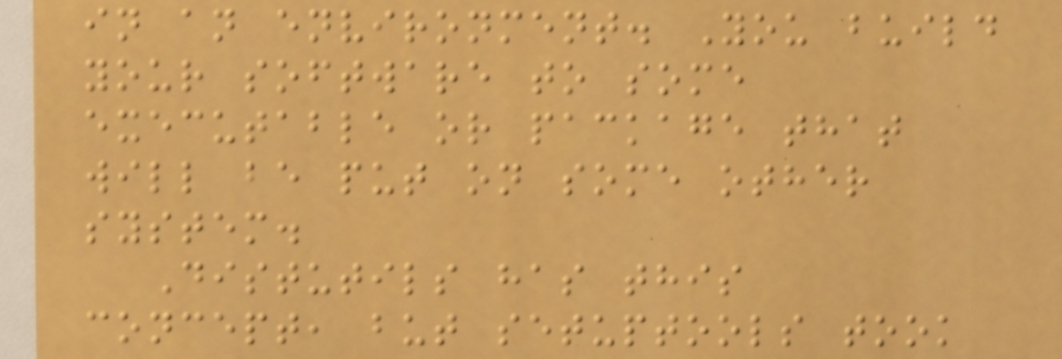in an environment. You build
your software to some
executable or package that
will be put on some other
system.
Distutils has this
concept, but setuptools took
